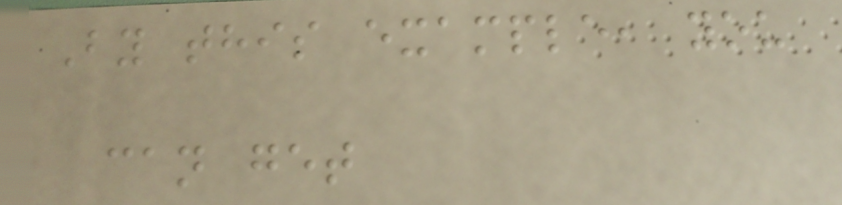By this example, you
can get
